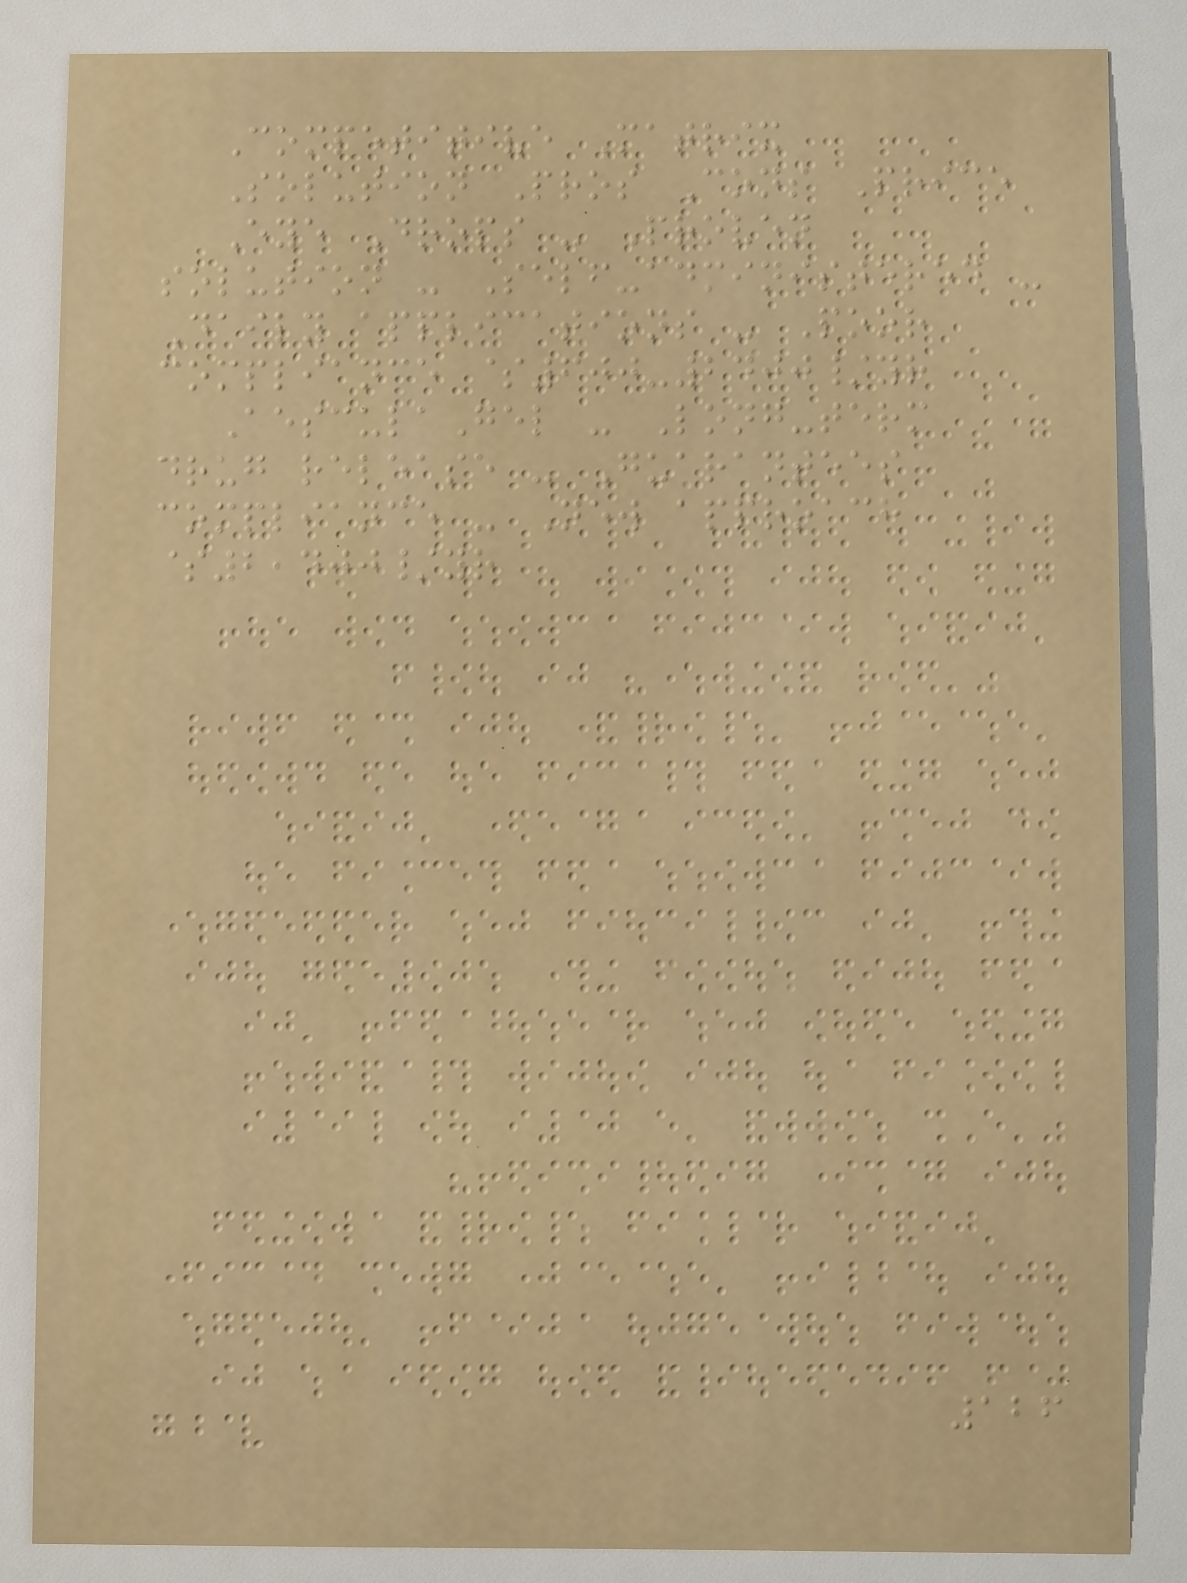Competitive Matrix
Solution Pros Cons Price
Eye Drops - Proven
solution - Self-administered -
Daily applications - Poor
compliance $600-2400/yr
AesculaGel - Long-term
drug release - Guarantees
compliance - New approach
$2,400/yr
126
